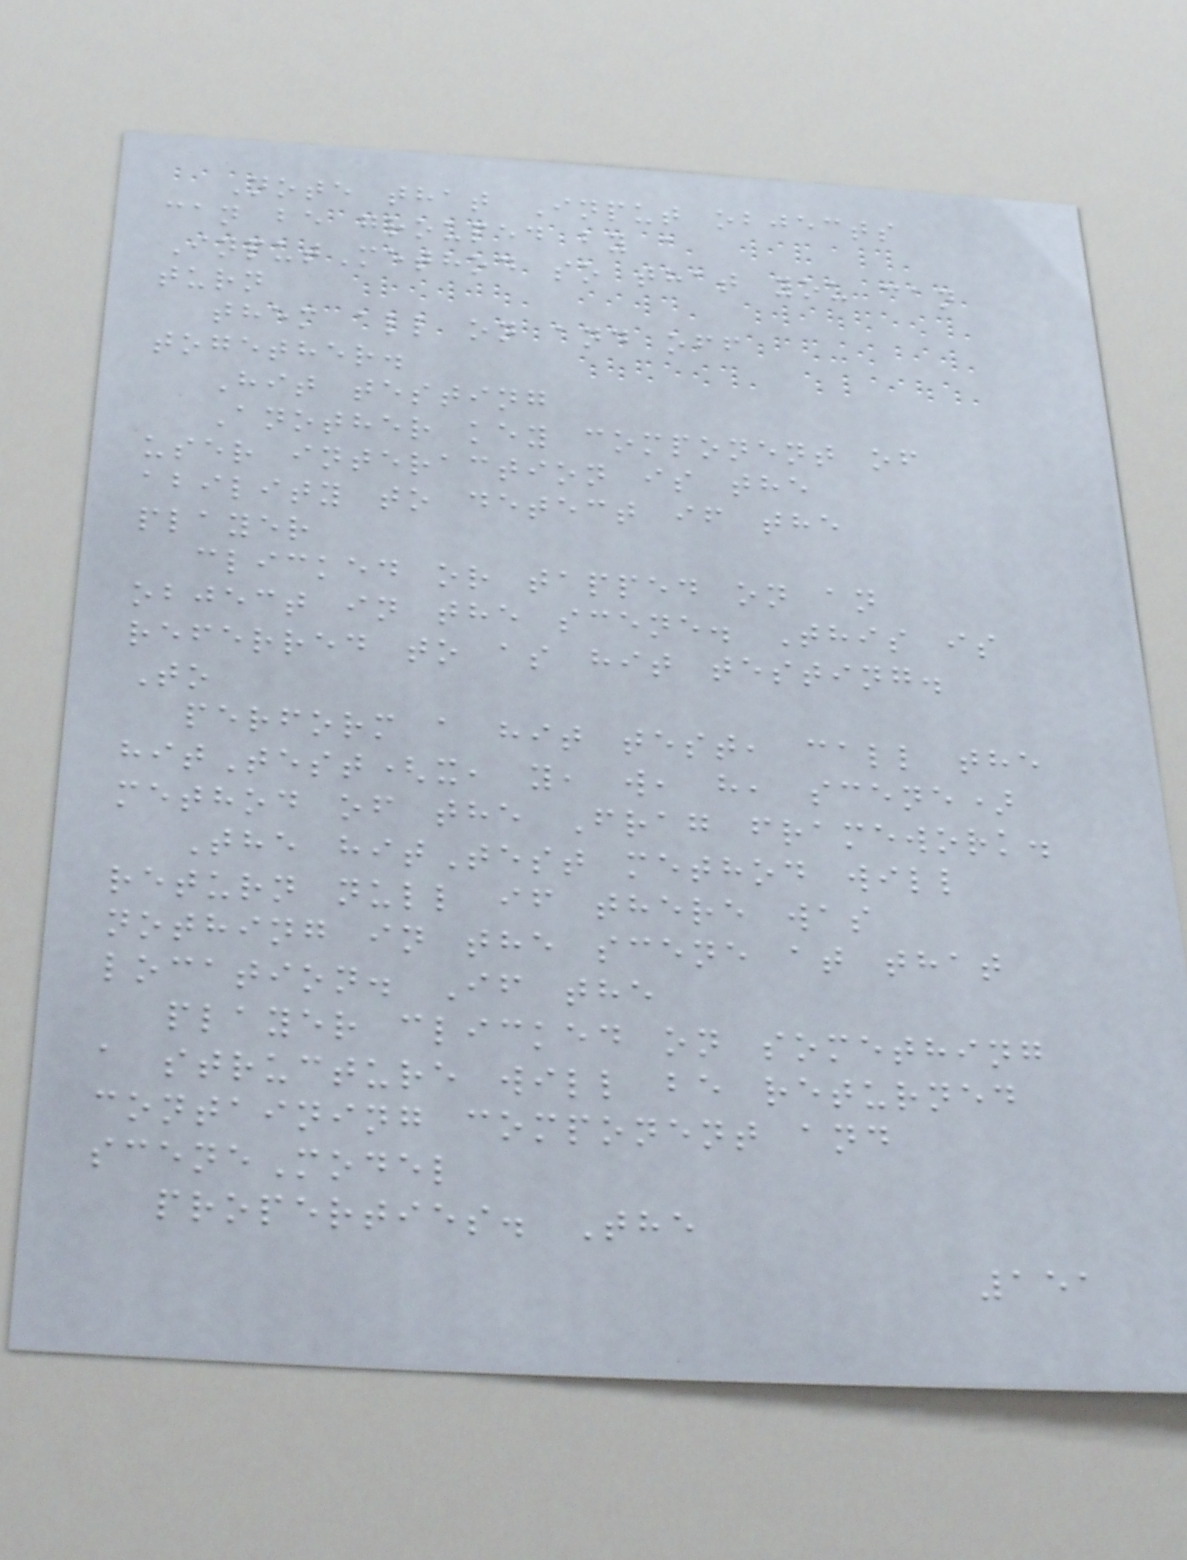Note that Input objects
can be grouped by a
InputMethod so that you can
turn
them all on and off
together.
Hit testing
Another key component of
user interaction is the
ability to detect if the
player
clicked or tapped on an
object in the scene. This is
referred to as hit testing.
To
perform a hit test, call the
hitTest(x, y, w, h, scene)
method of the Frag framework.
The hitTest method will
return null if there was
nothing in the scene at that
location. If the
player clicked on something
a structure will be returned
containing component and
sceneModel
properties. The
151
